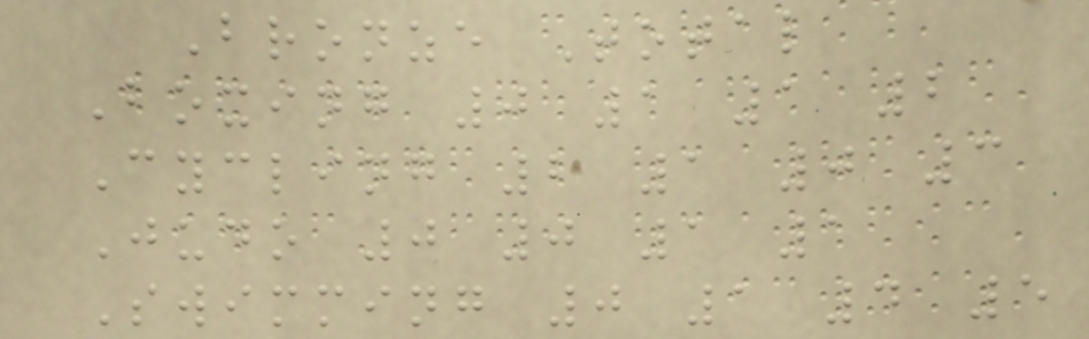Bronze Total
Boxing 0 1 1 2
Cycling 2 1 0 3
Judo 0 0 1 1
Swimming 0 1 4 5
